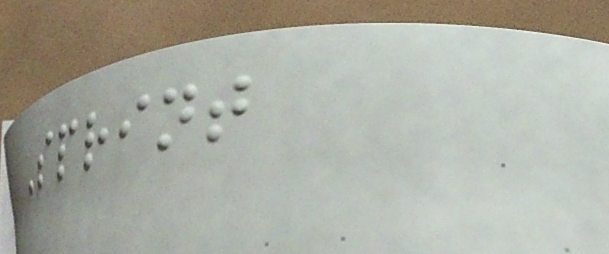Sprint
